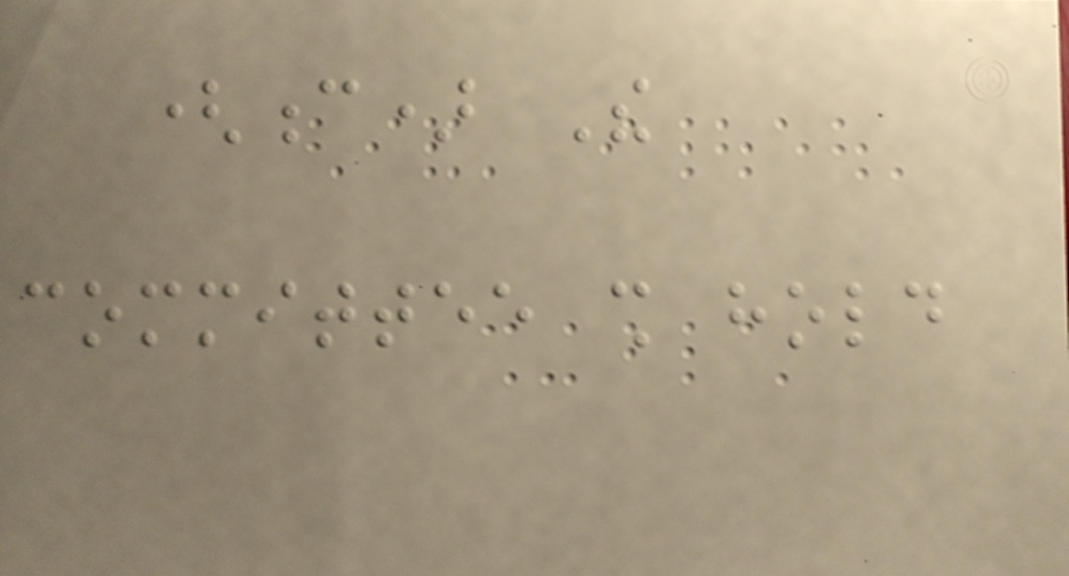(c) The
committee shall hold
